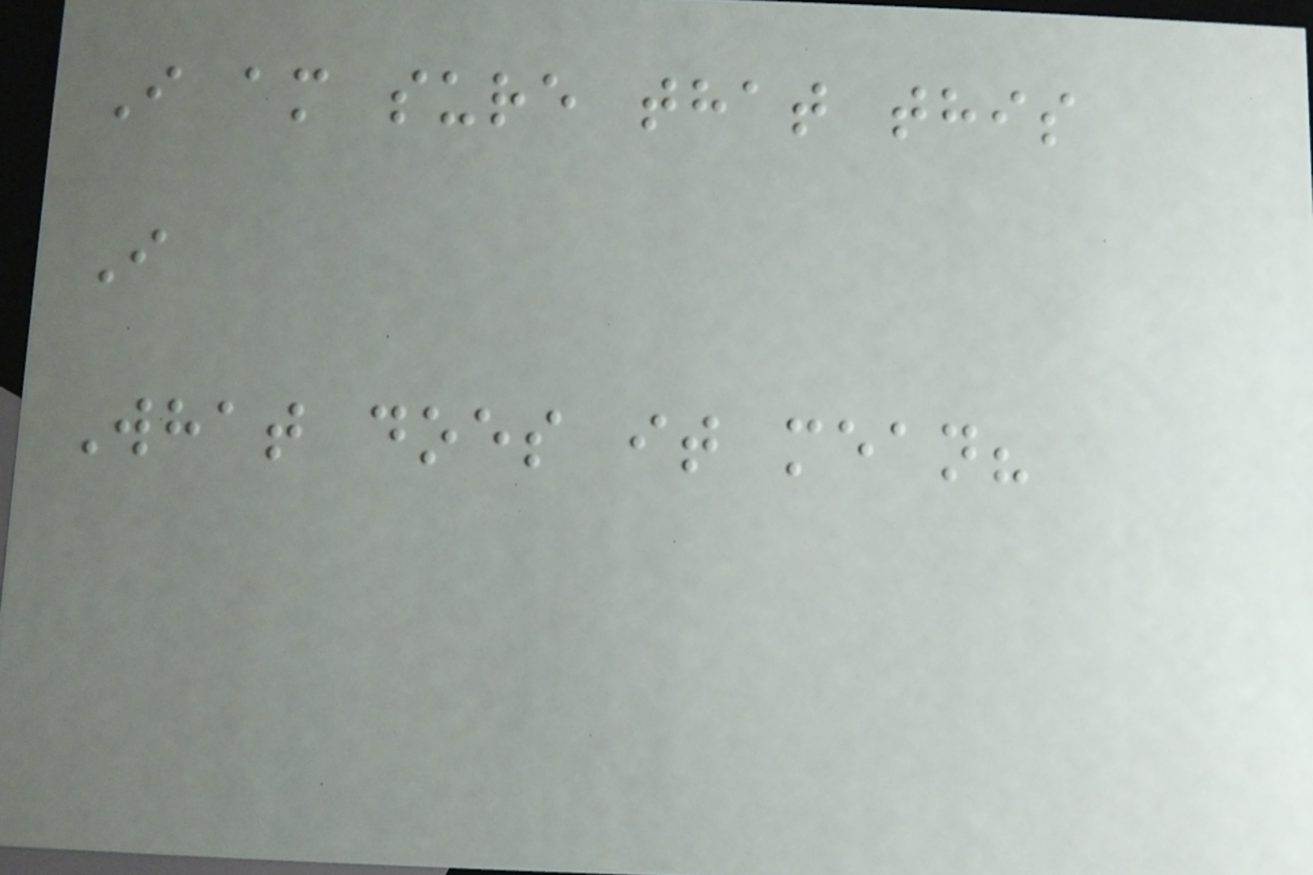I am sure that this
I
What does it mean?
